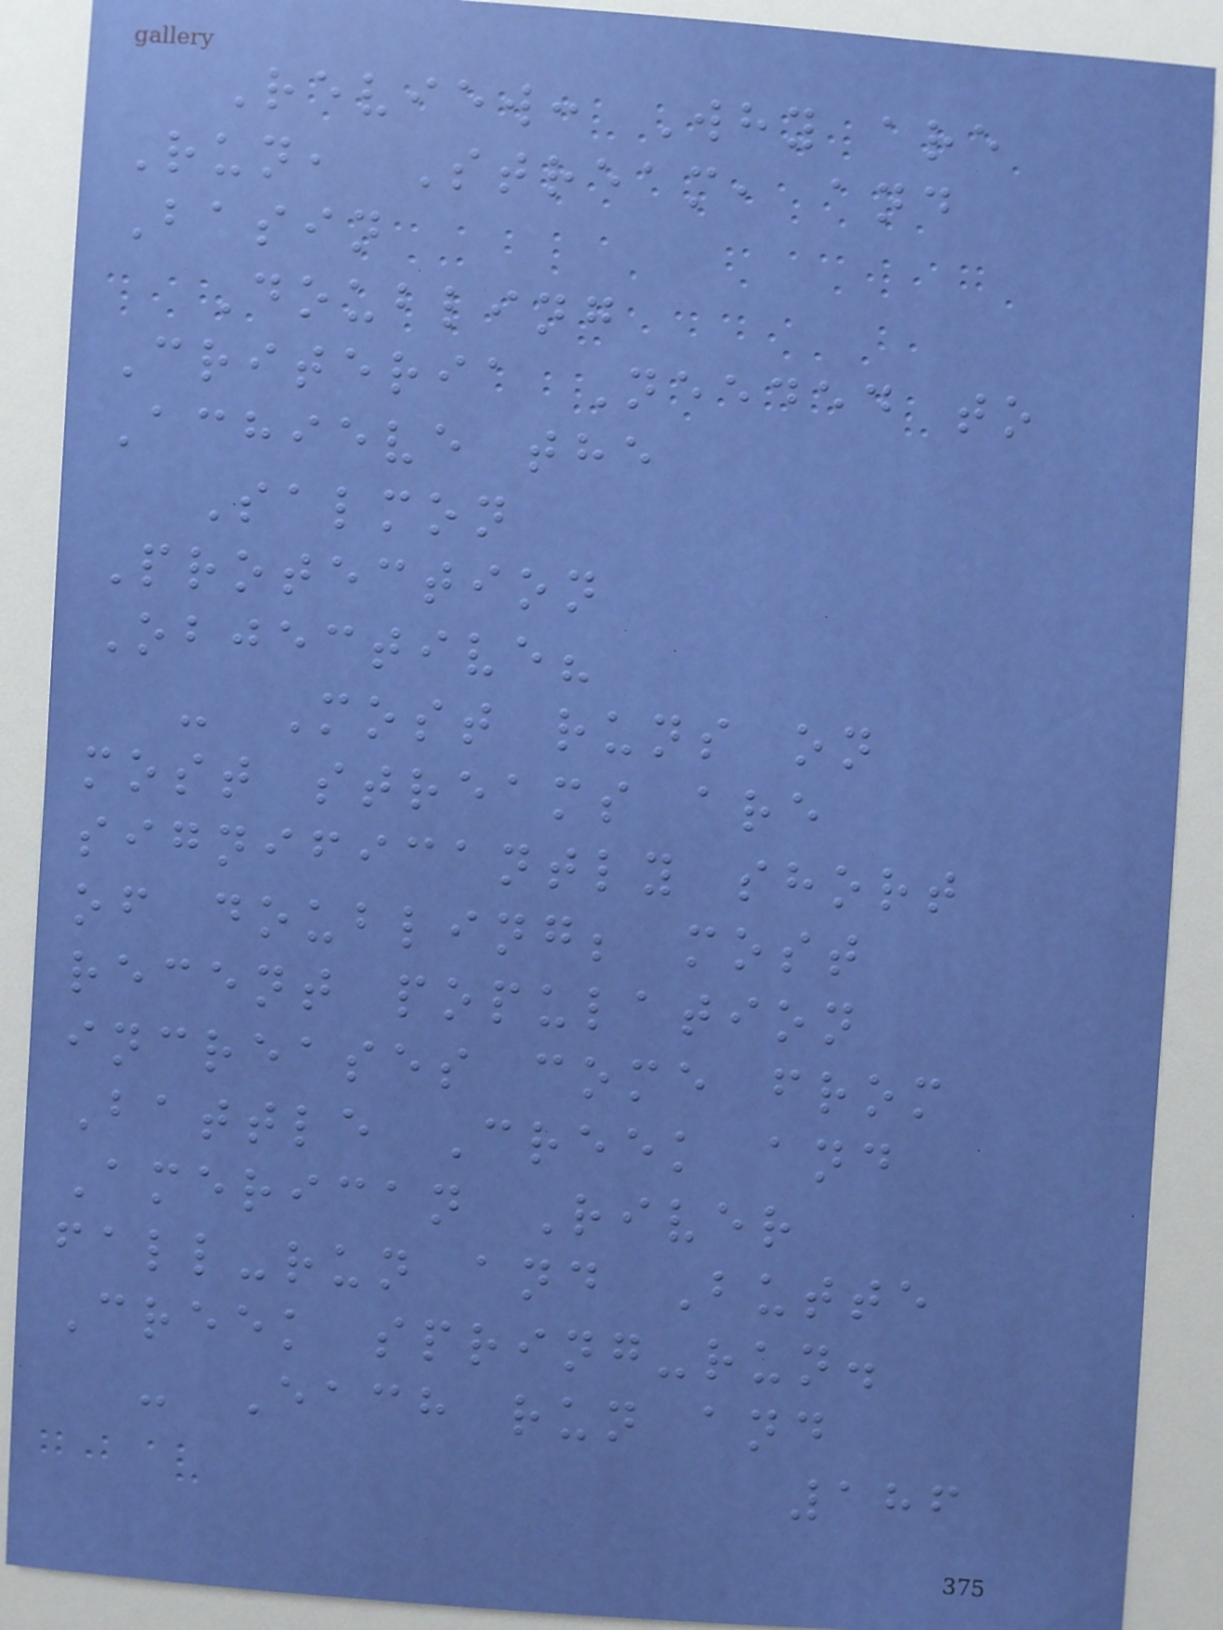Review: Why are
Run, Stream, and
Basin
Doubling
Criteria Needed to
Achieve the
Salmon
Protection
Objective?
- Most runs on
most streams are
significantly short
of doubling; most
recent population
increases come from
Battle Creek and
American River
fall-run and Butte
Creek spring-run.
- Each run and
186
